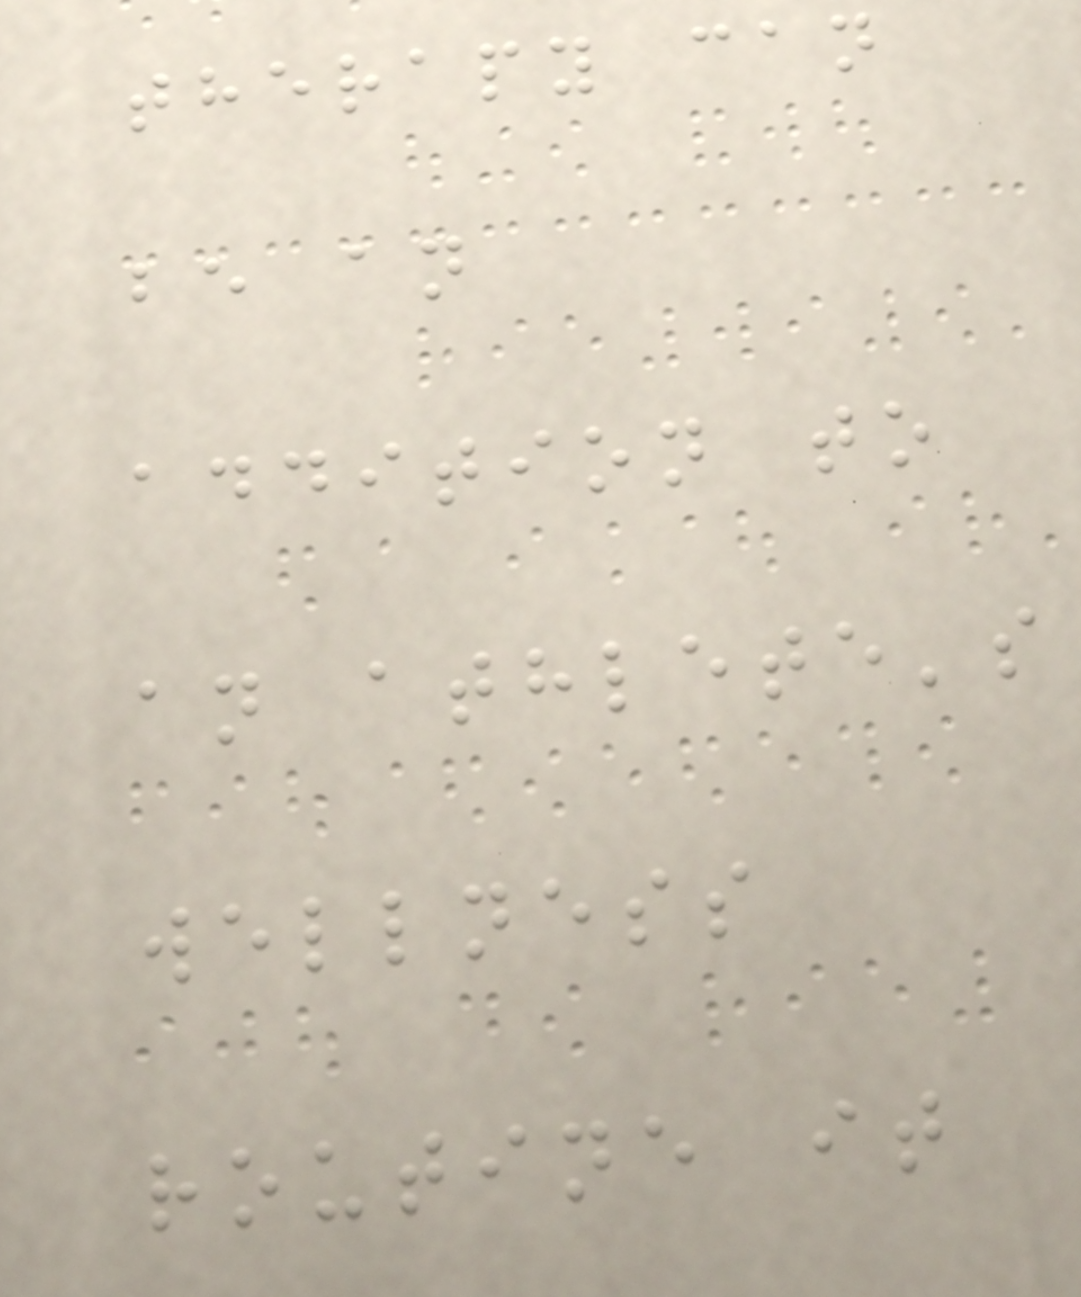therapy can
be an
addition to
an athlete's
wellness
routine it
